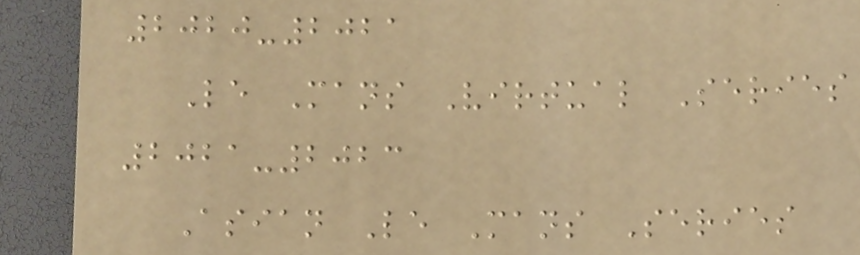2020-2021
Le Mans Virtual Series
2021-2023
Asian Le Mans Series
